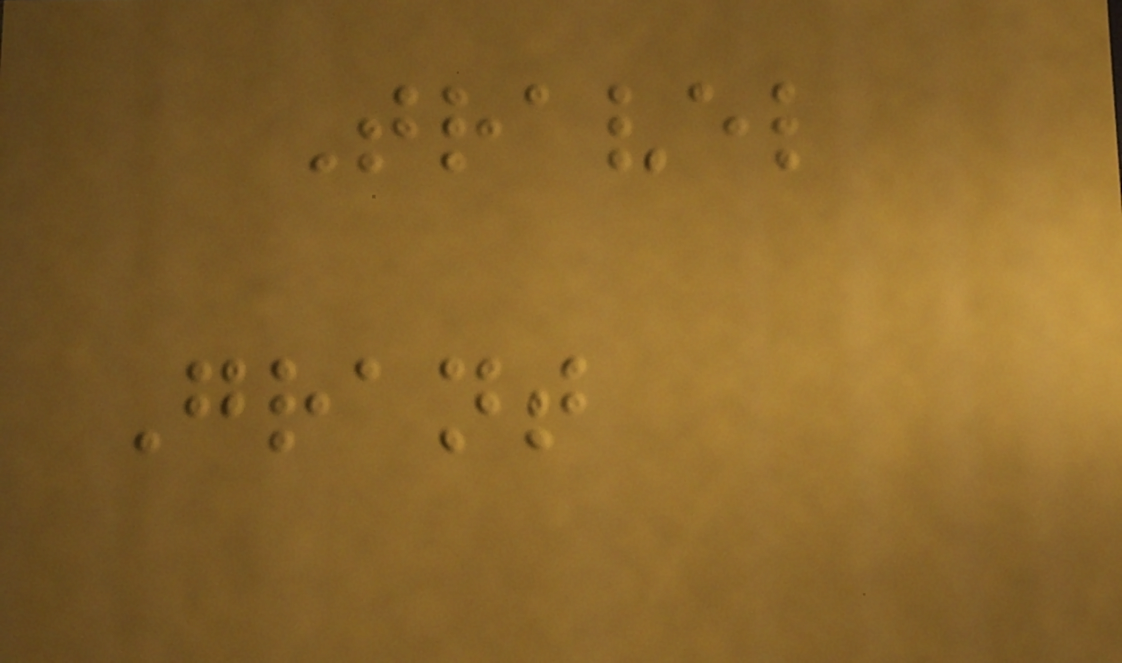Travel
Grant
